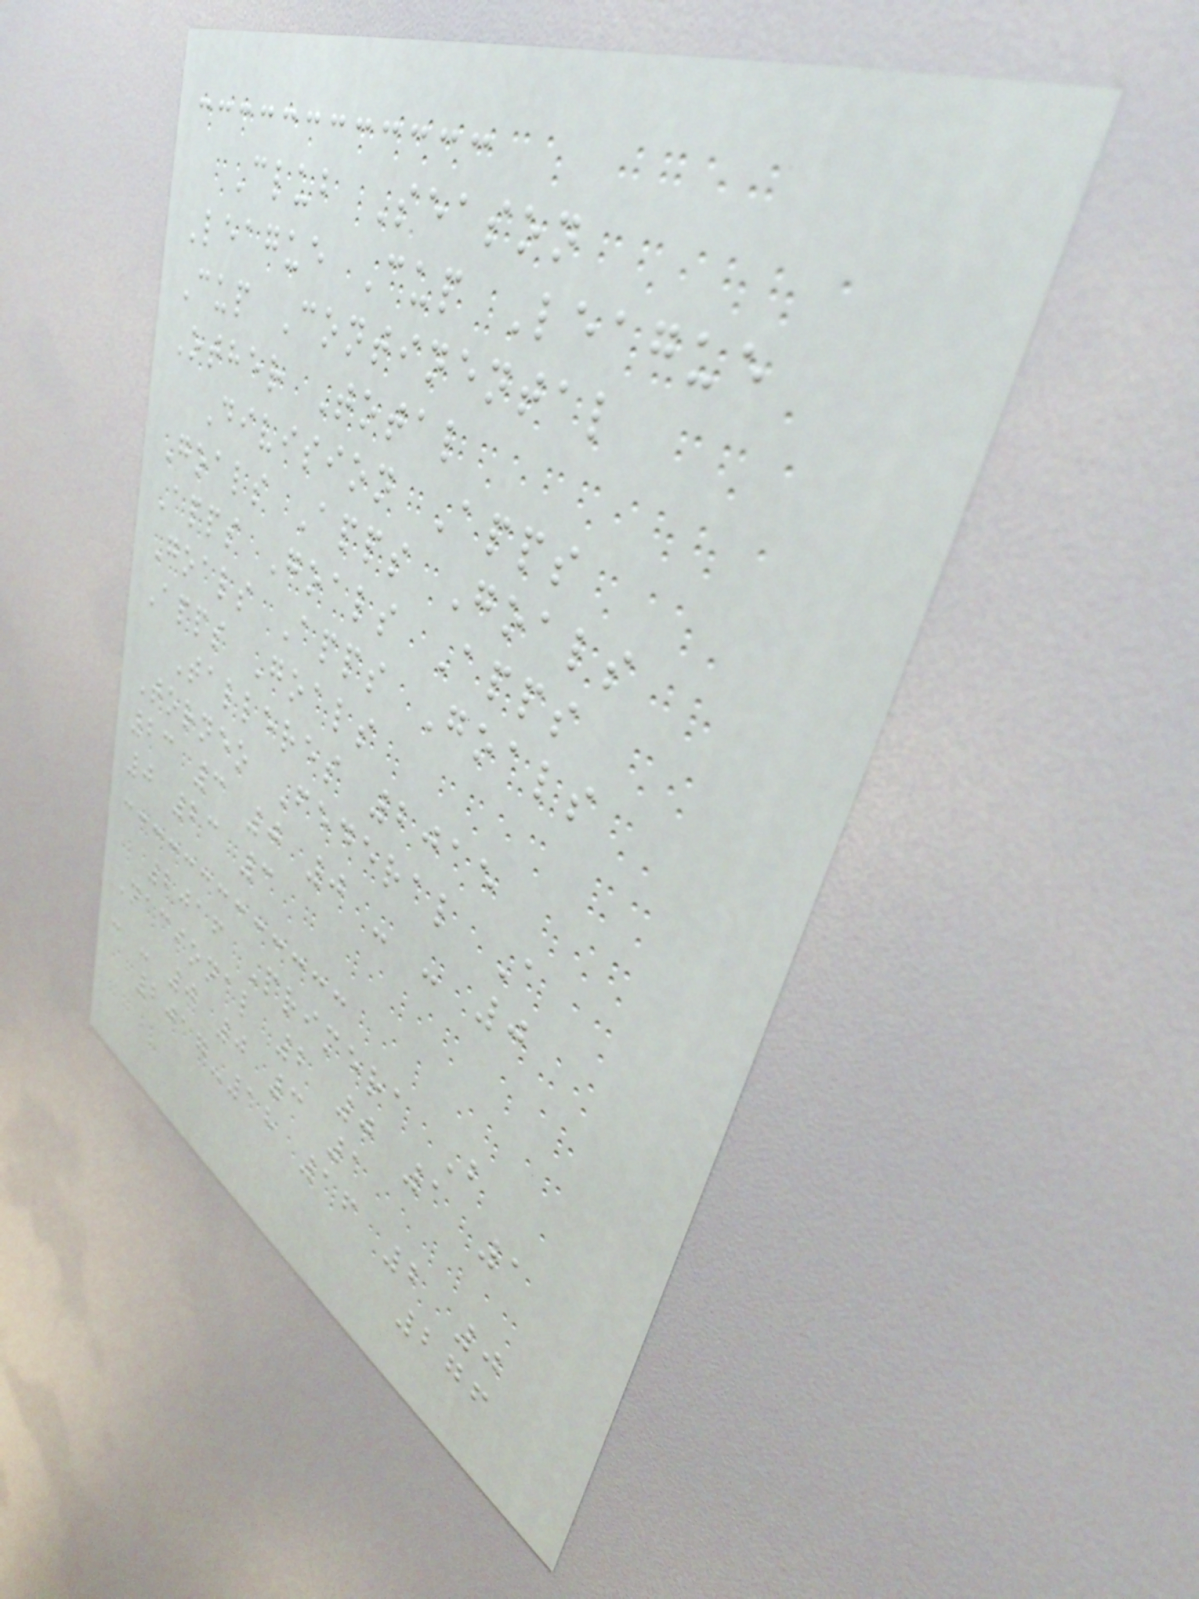Club Season
League Cup League
Cup Continental
Other Total
Division Apps
Goals Apps Goals
Apps Goals Apps
Goals Apps Goals
Apps Goals
Talleres 2015
Torneo Federal A
23 3 0 0 - - 0
0 23 3
2016 Primera B
Nacional 2 0 1 1
- - 0 0 3 1
2017-18 16 2 0
276
